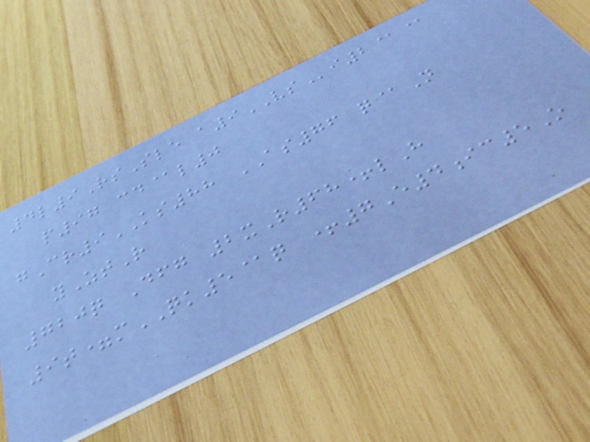4l9RsSle a9VSi2@@
p97 cd@l0
gCr9KS88 AS76 q@N
yZtR
720q Dfg 2xR68+lH
9t=mQK5@q +7E4ic5O
